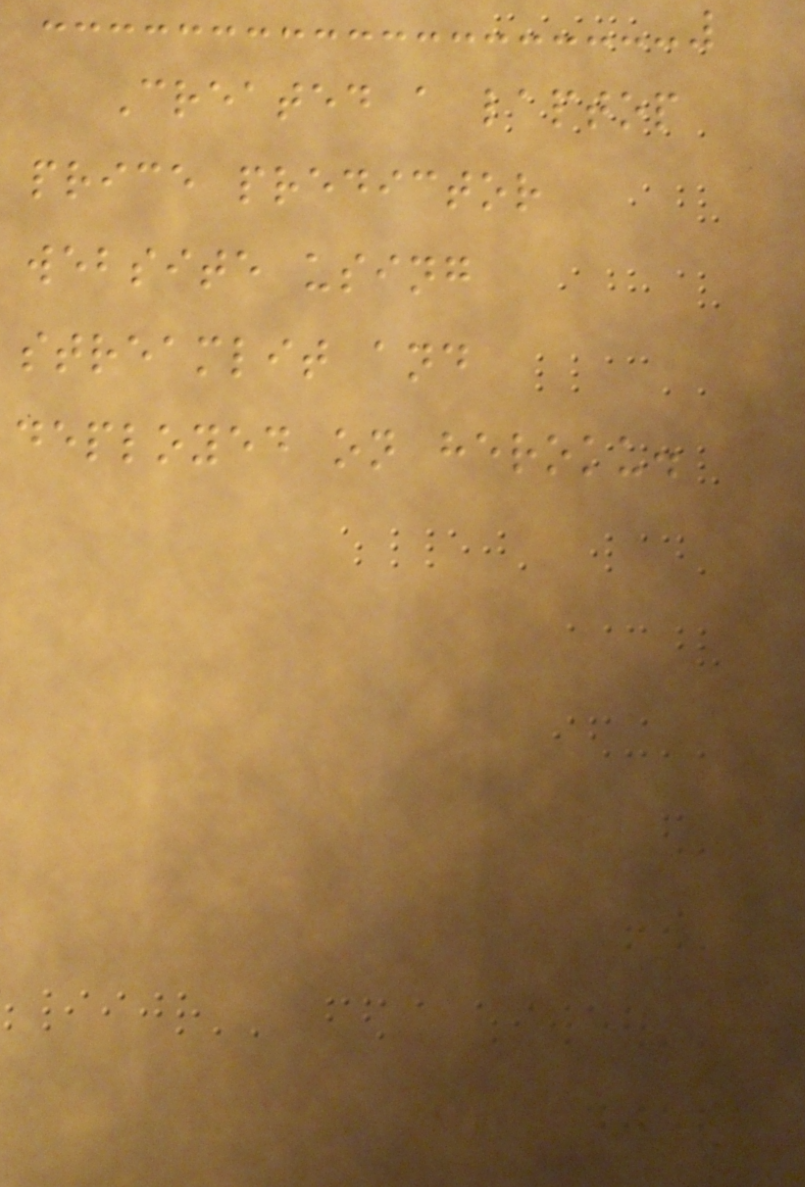Created a laptop
price predictor
website using
streamlit and
deployed on heroku.
